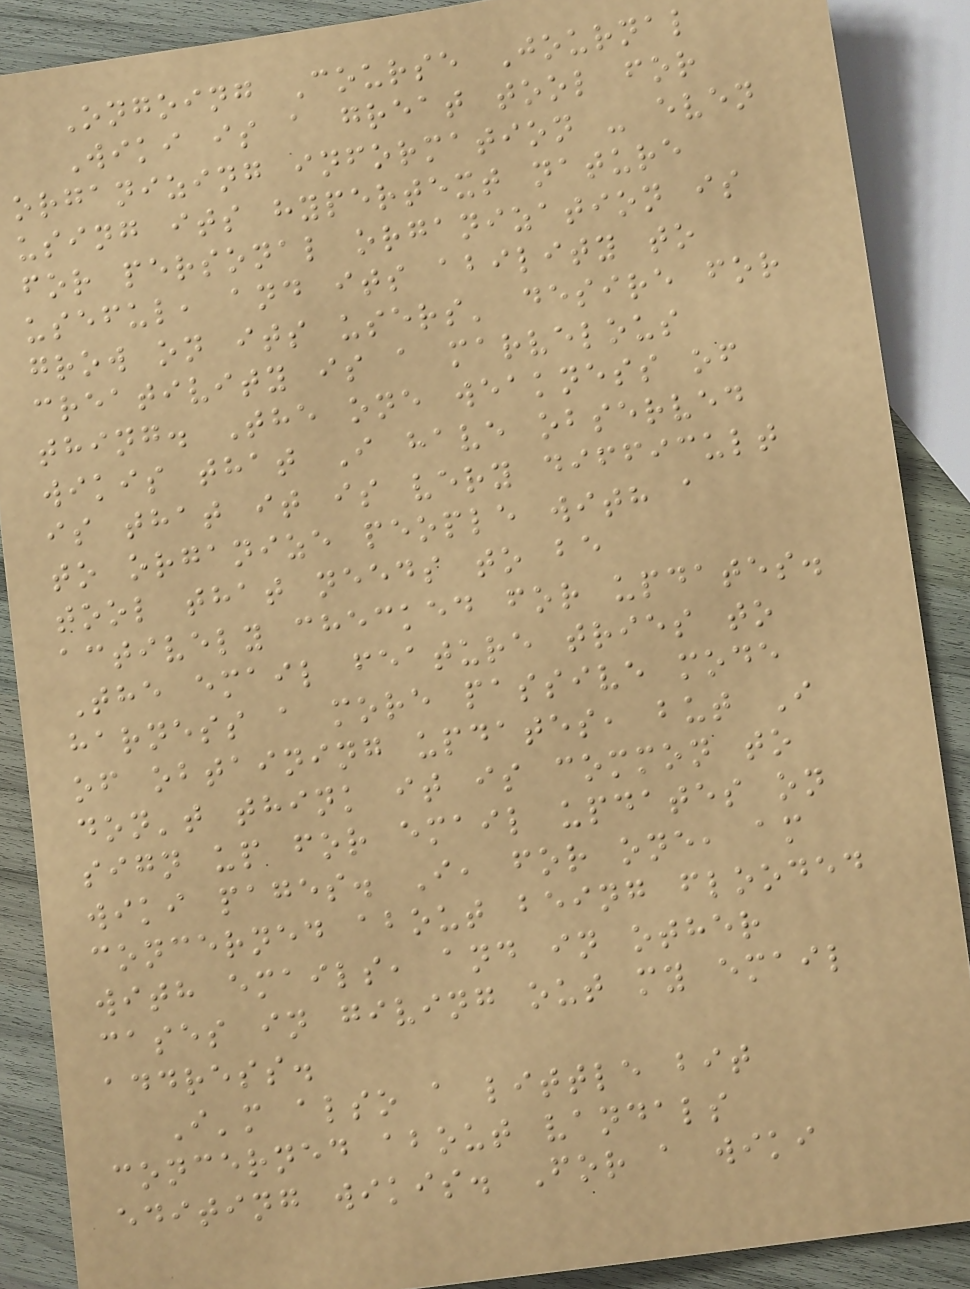Ongoing Course Journal
Wiki is a great tool for
organizing information - even
using its hypertext nature
for personal organization is
useful, and its ability to
grow on its users' desire for
creativity is a marvelous
thing. The one weakness of
wikis that I have observed
is that it is very difficult
to organize people with a
tool that needs to be
actively checked for updates.
The email feature tries to
harness a more passive mode
of obtaining updates, but I
don't think it is common to
sign up for email updates on
wiki pages. I, for one, am
concerned about being flooded
with emails, and in other
cases in giving out my email
address.
I'm also a little bit
concerned about vandals
editing wikis. For a wiki
